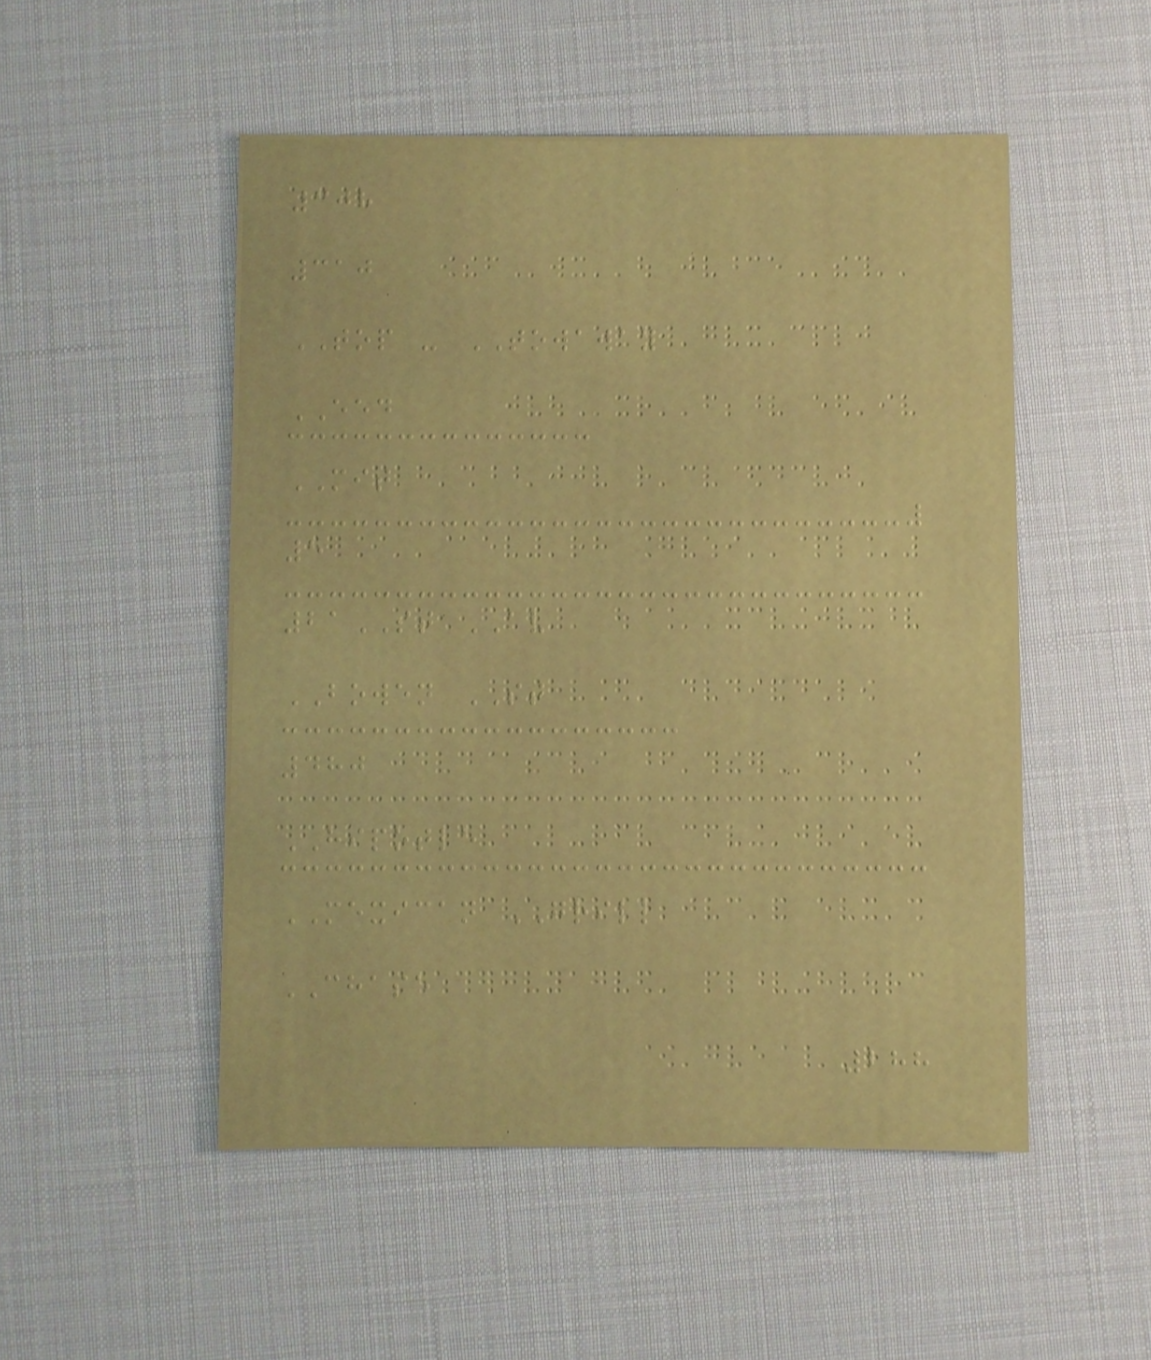308
310
TOP - TOWAWAY
EED
MIT
5
21ST AV
BOWEN ST
480
HIPOTLE
MEXICAN GRILL
CHASE
288
